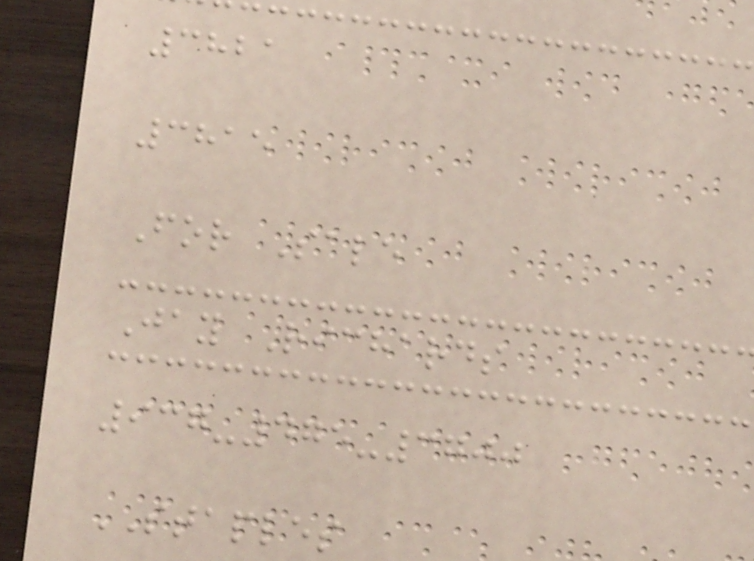3821
3815
For Sale
Jay Richards
937-475-3700
STAPLES
